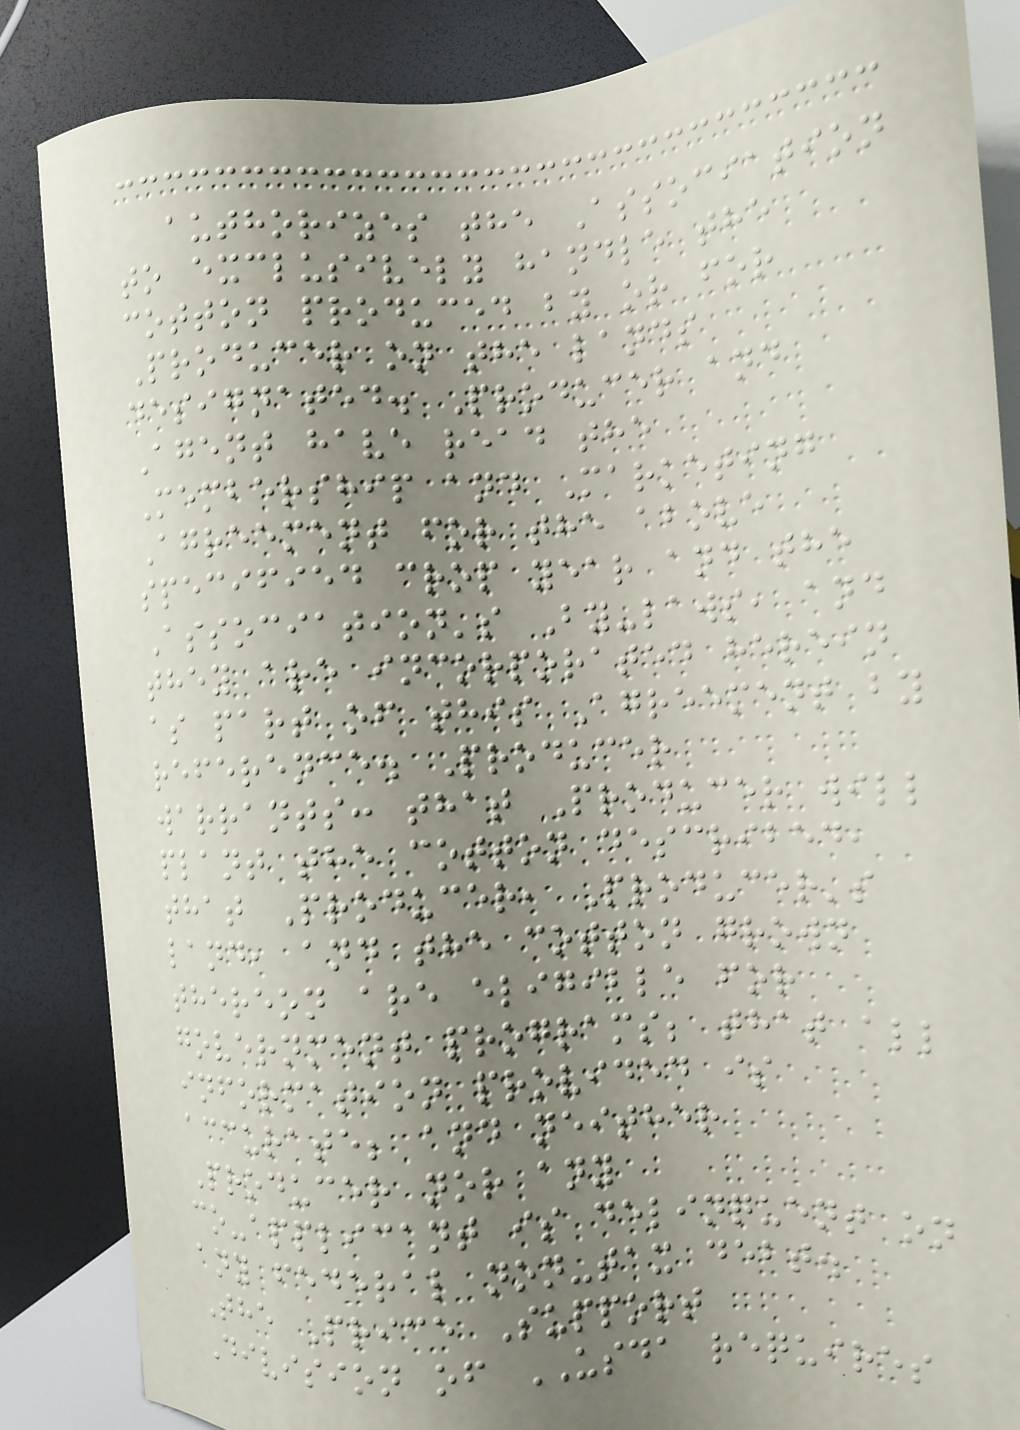authorizes the Association
to exclusively handle the
cotton produced by or for
Producer on the lands
designated. Producer and
Agent have read the
Membership and Marketing
Agreement for the above
specified crop year and the
Association's By-laws, and
they are incorporated herein
as part of this Agreement by
reference. Producer
warrants: that Producer will
plant the cotton described,
that Producer, Producer's
land, and the cotton grown
thereon are eligible for
government programs; that all
information provided is
accurate; and neither
Producer nor any
co-applicant is delinquent on
any federal non-tax debt.
The Price Support
Division of USDA requires
